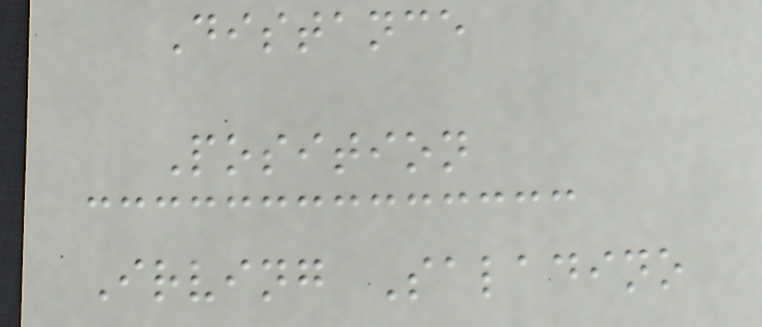Distance
Position
Irving Saladino
